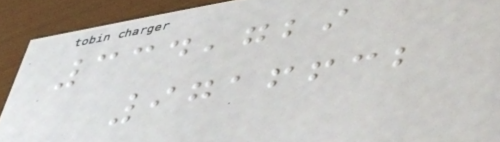334,729
9716632
